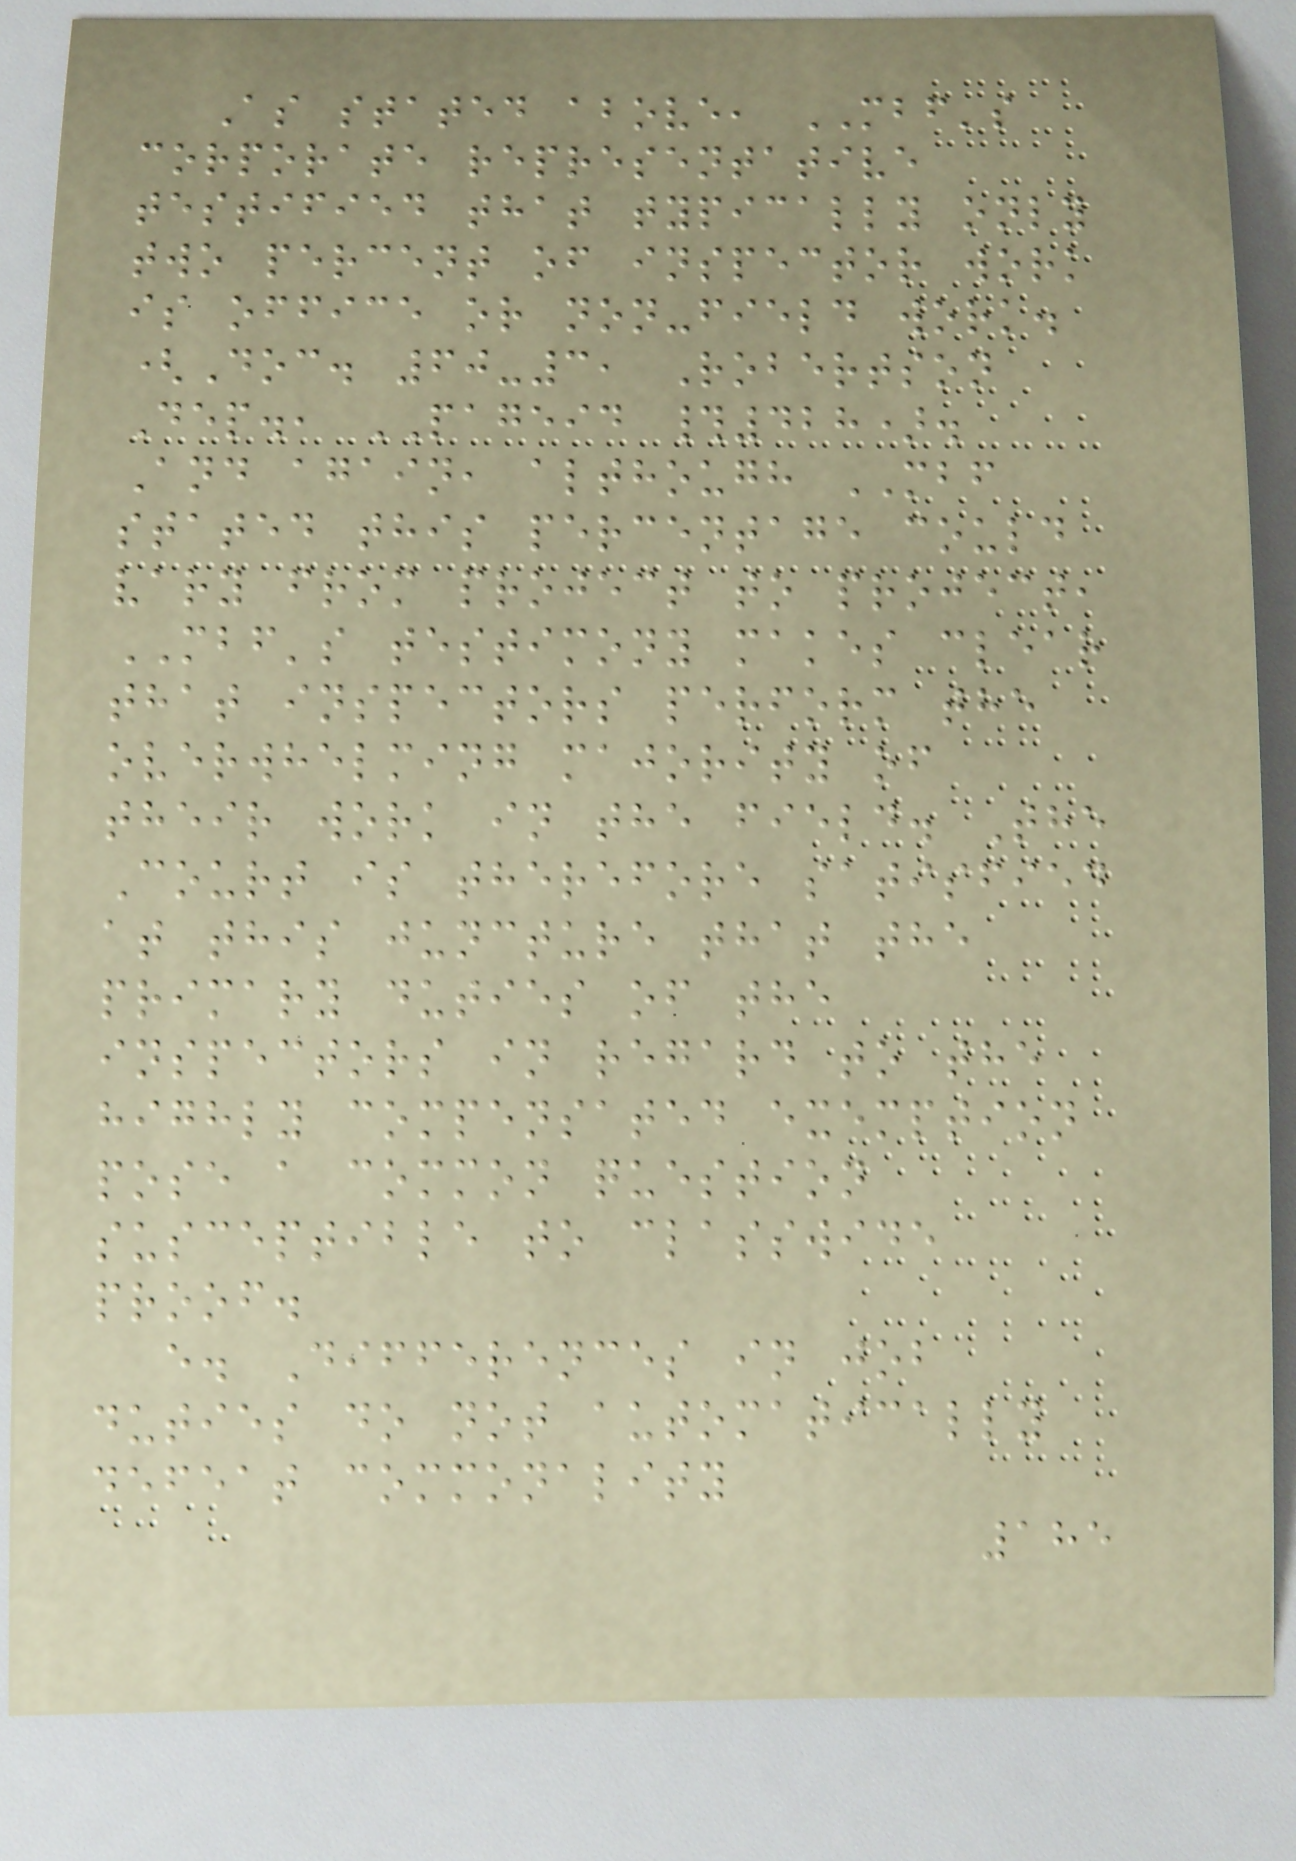As stated above, MBF's
corporate representative
testified that typically only
two percent of inspector work
is office or non-field work.
(Doc. 60-3, Robertson
Dep., PAGEID #428).
And again, although MBF
stated this percentage could
vary from project to project,
MBF's testimony makes clear
that inspectors perform the
overwhelming majority of
their work in the field. The
Court is therefore satisfied
at this juncture that the
primary duties of the
inspectors in regard to the
highly compensated exemption
pose a common question
susceptible to classwide
proof.
e. Differences in job
duties do not automatically
defeat commonality
185
